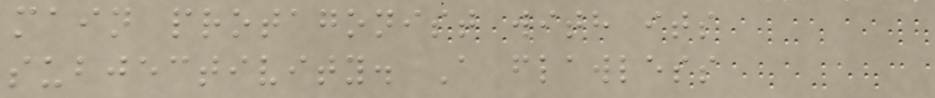main protagonist with its
subjectivity. A flawless
